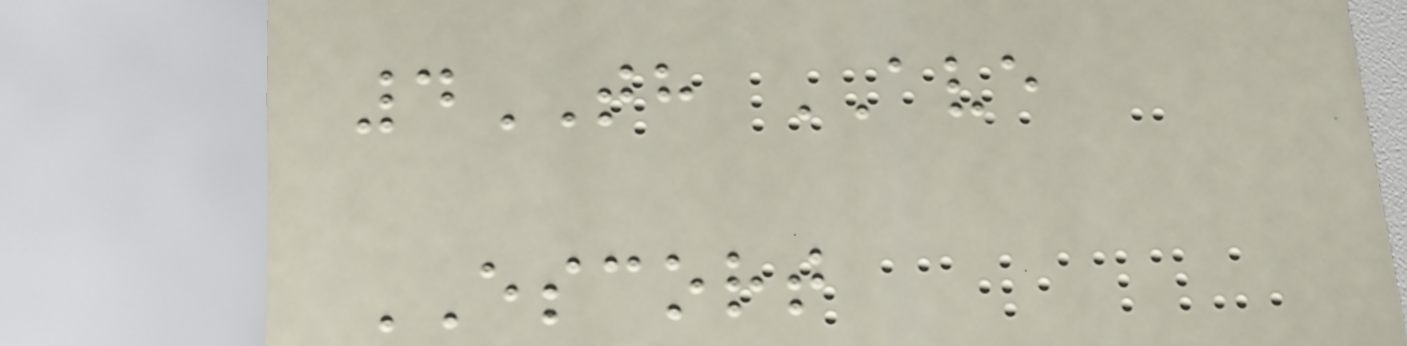4TH AVE
ESCORT
